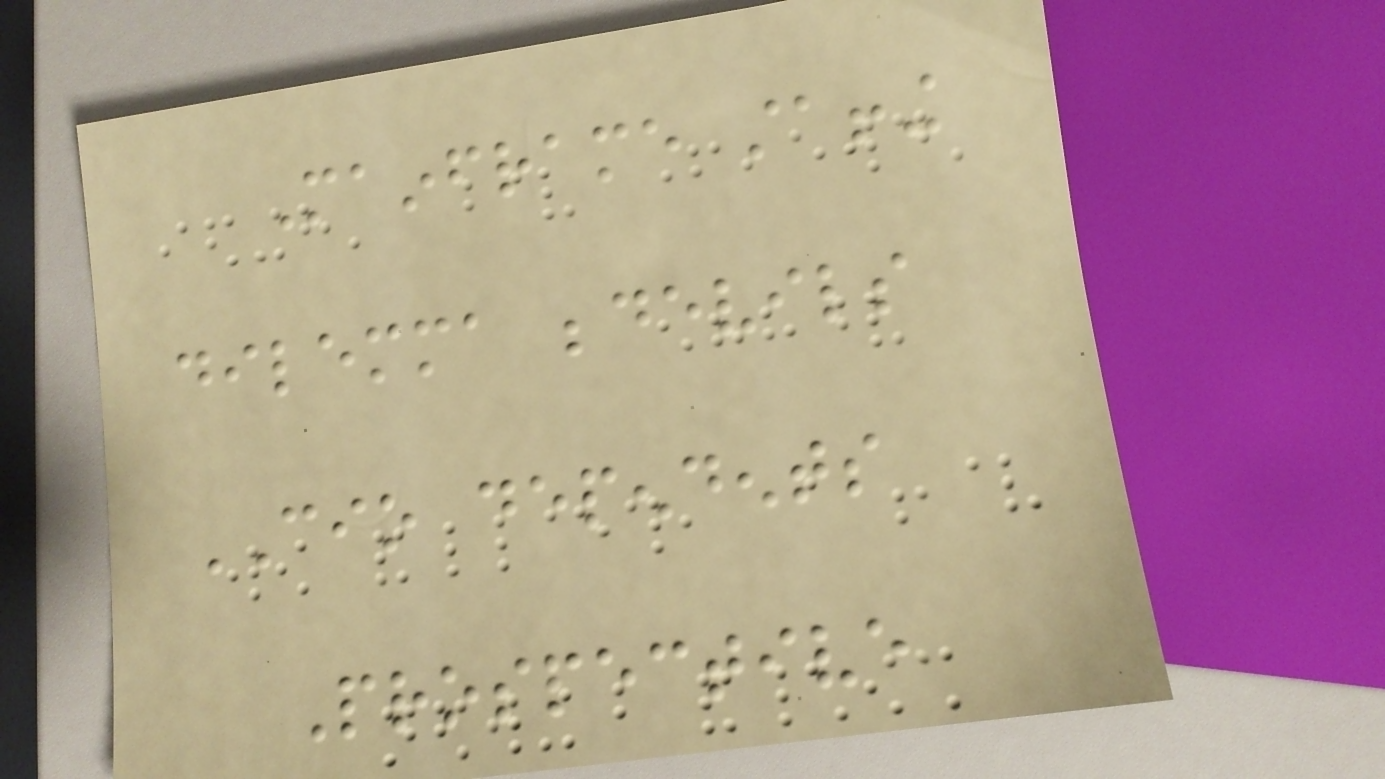Mainframe staffing
dilemma bedevils
CIO dependents
Prospective
